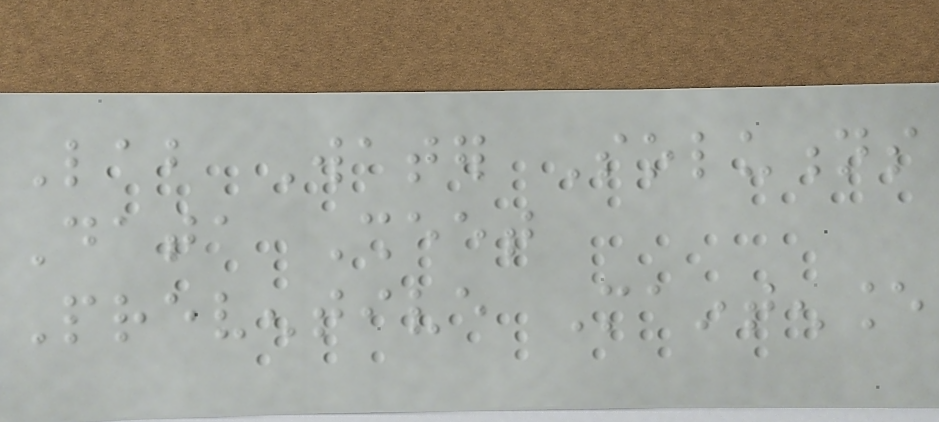Lab Water Solutions
Data Sheet
Preventive Maintenance
